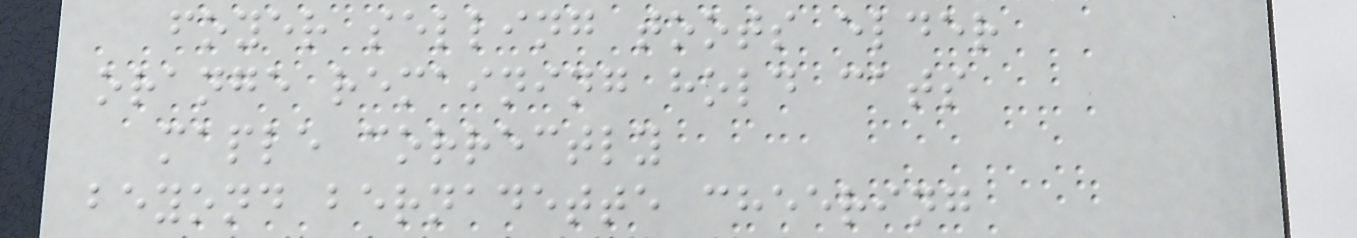foyer selling toots elder
orange remaining hold cats
maple correctly
beyond bernadette cheering
